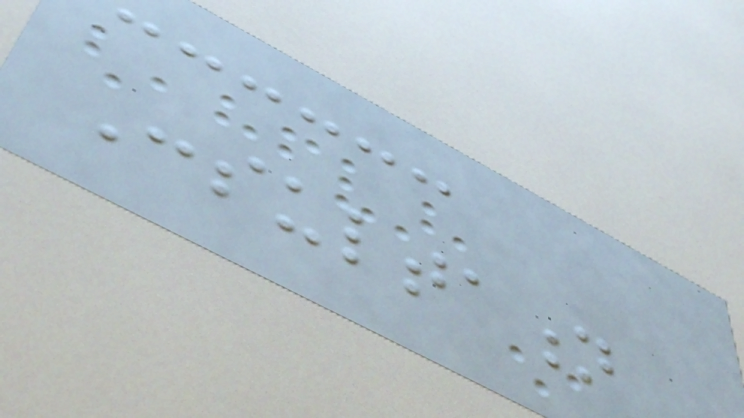Consultation
